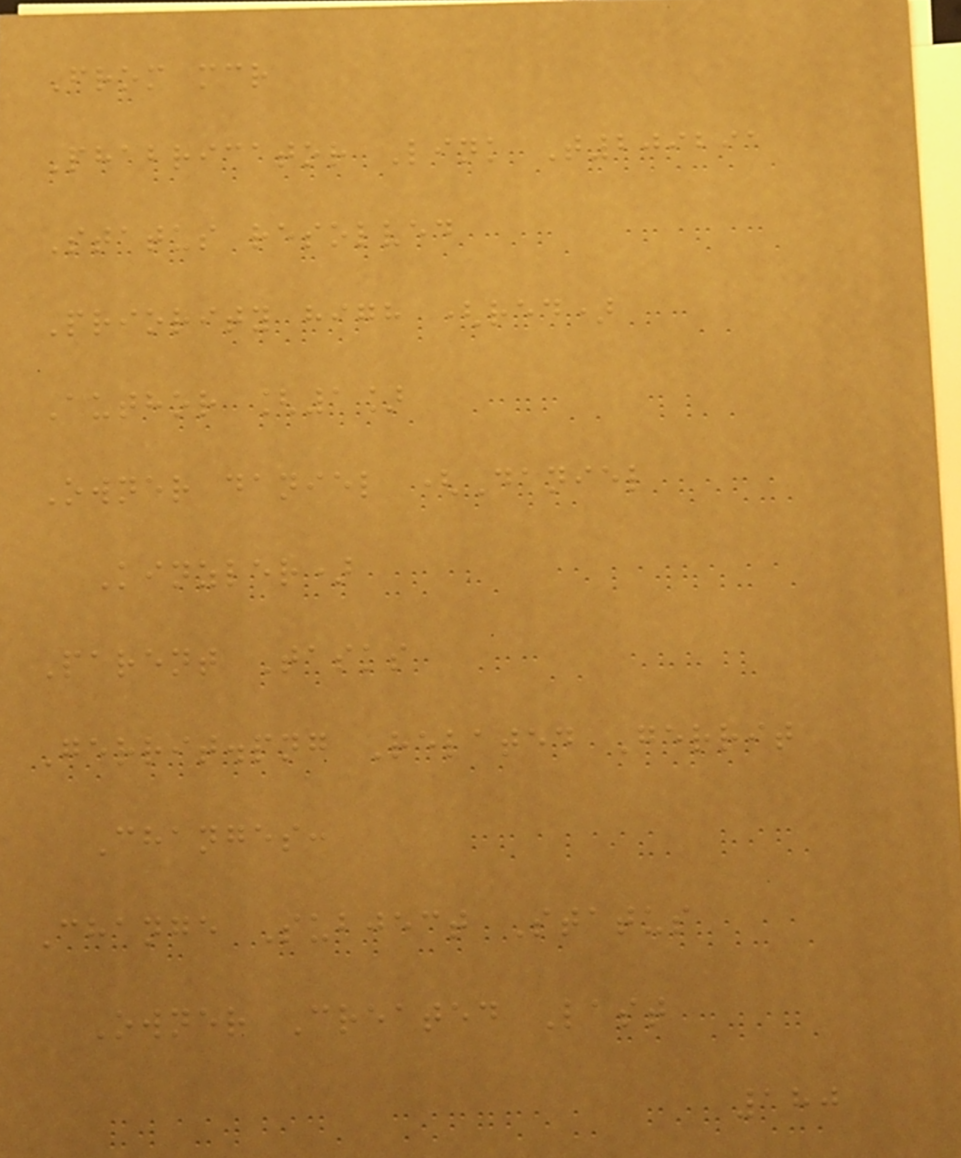From mcr
Phabricator Link T209291
Status resolved
Priority high (red)
Author [1]
Owner daniel (Daniel
Kinzler)
Parent Tasks
Gerrit.png Related Gerrit
Changes:
Change Subject Status
Owner Created Last
180
